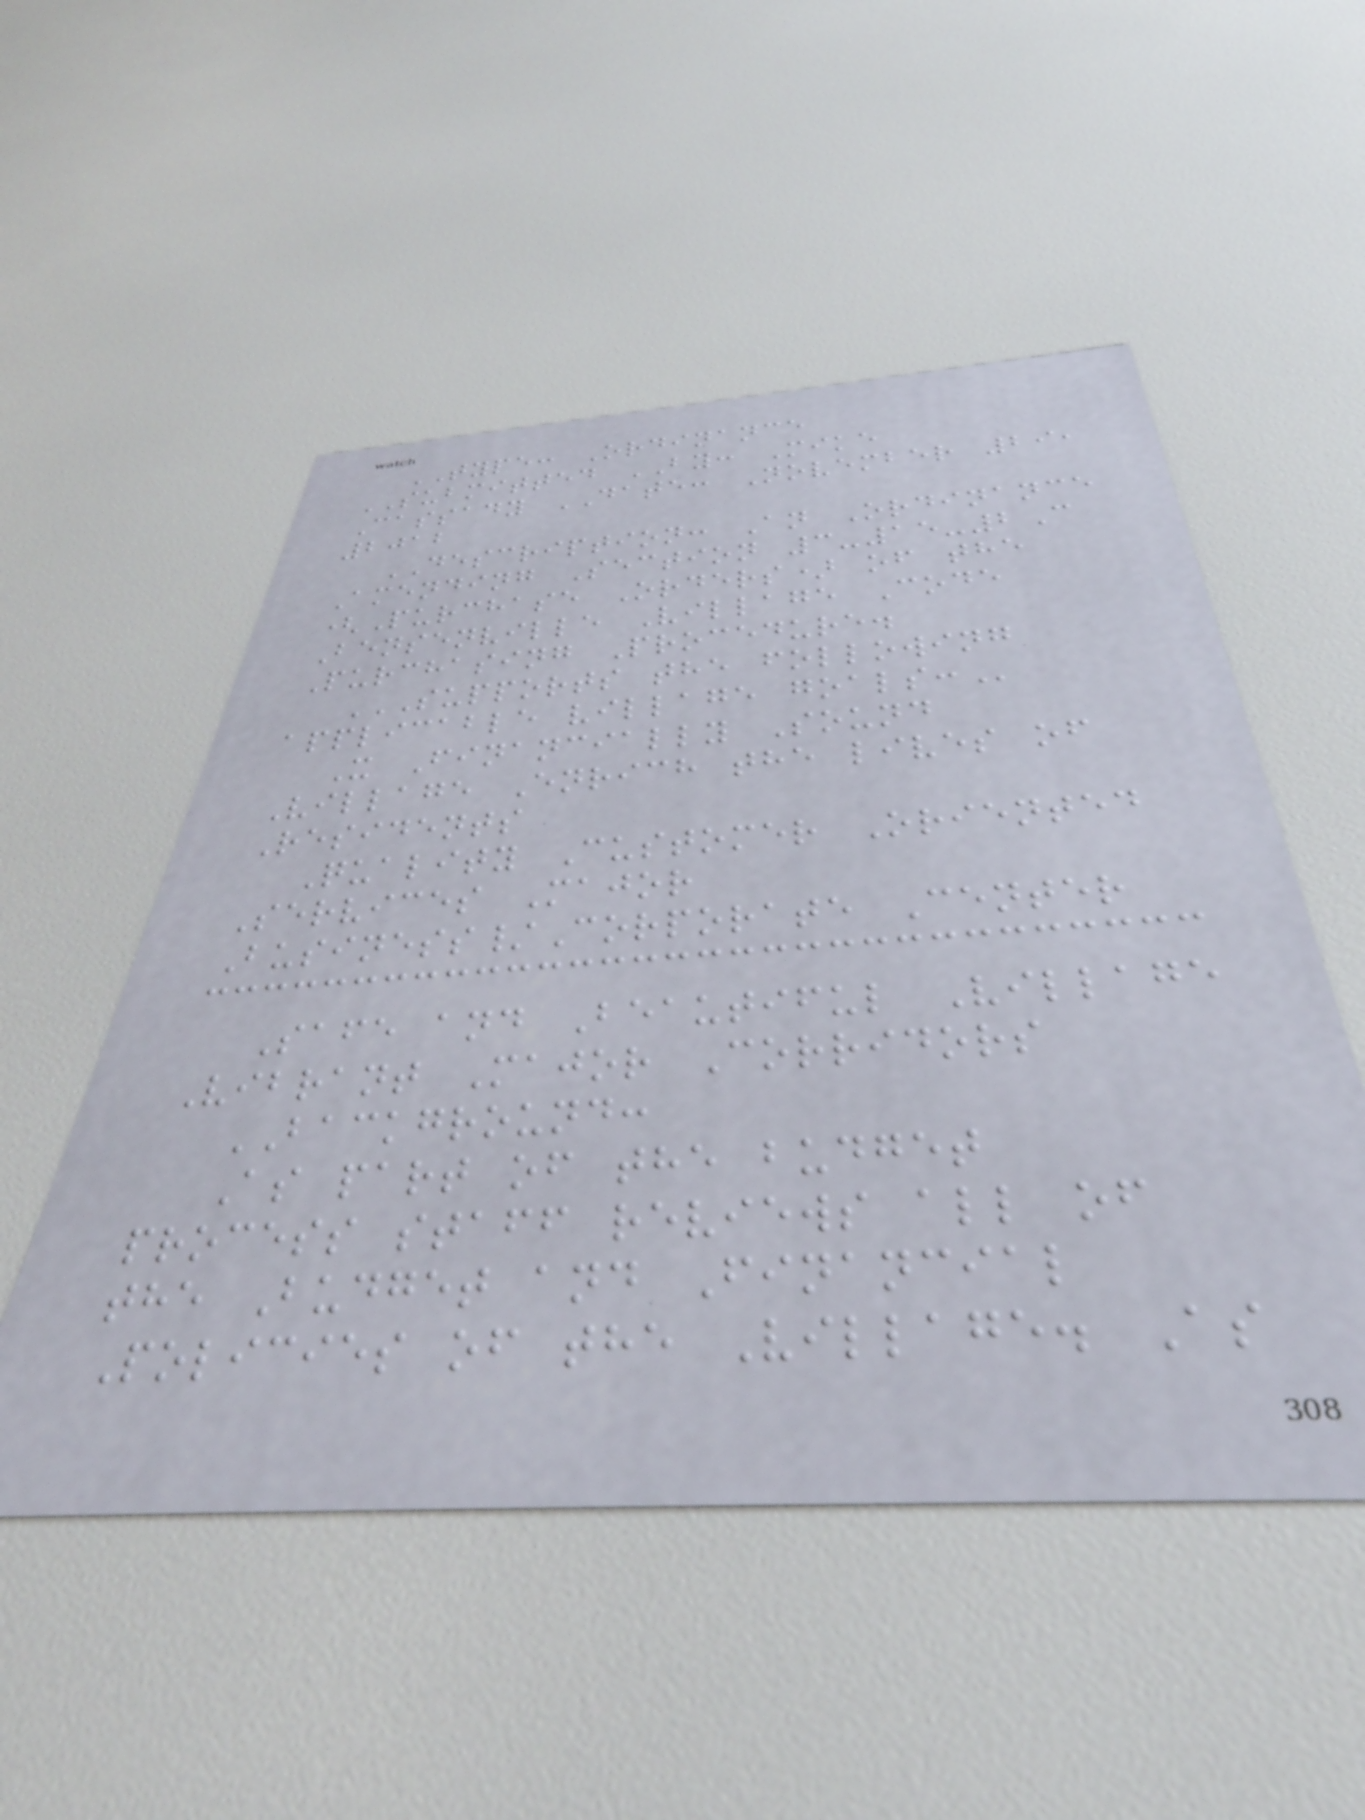TYPE: Ordinance
SUBMITTED BY: Mike
Cassady DATE: November 29,
2012
DESCRIPTION: An Ordinance
Amending Section 3-15-2C
(Purchase Orders) of the
Bensenville Village Code
Purchasing Procedure.
SUPPORTS THE FOLLOWING
APPLICABLE VILLAGE GOALS:
X Financially Sound
Village Enrich the lives of
Residents
Quality Customer Oriented
Services Major
Business/Corporate Center
Safe and Beautiful Village
Vibrant Major Corridors
BACKGROUND:
As part of the budget
process staff reviews all of
the Budget and Financial
Policies of the Village. As
